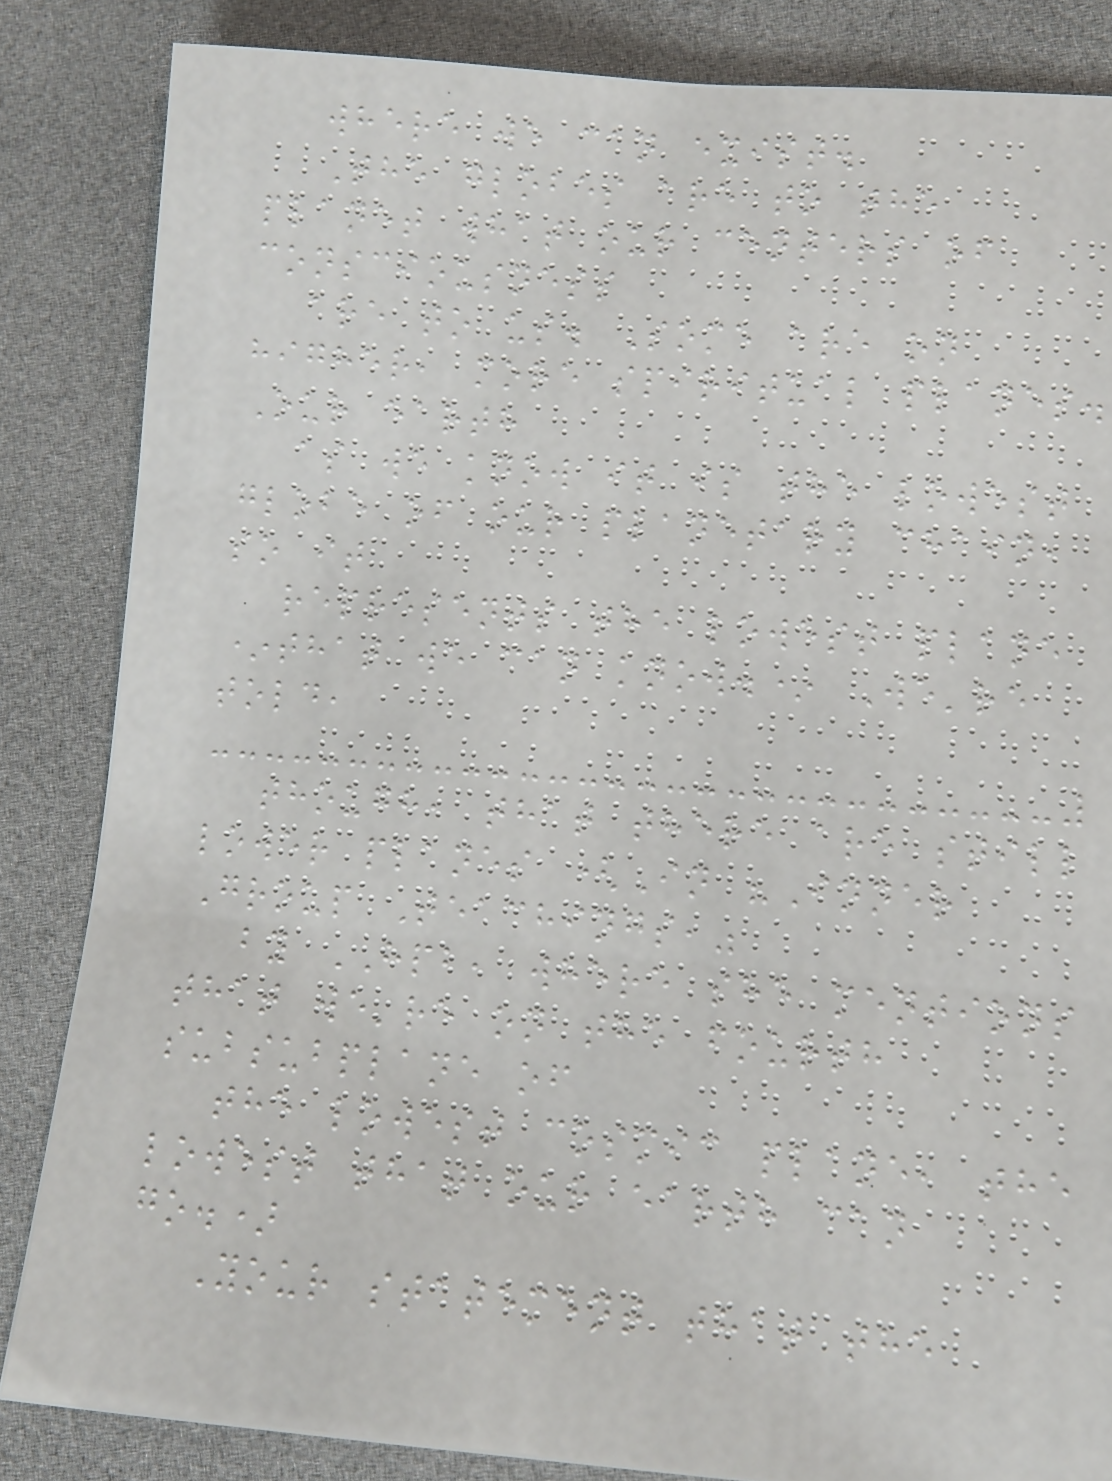where we can exist.
The globes are to the
planet what our centers of
consciousness
are to us. Some are on
higher, more spiritual planes.
Our earth
as we know it is the lowest
globe of our planetary chain,
so it
represents the lowest plane
*that we can know.* We're
told,
though, that there are still
lower planes (In "Inner
Group Teachings,"
by HPB, where she mentions
that we're on the fourth
subsubplane of
the lowest cosmic plane, the
lowest that our earth can
go.)
Your statement that the
